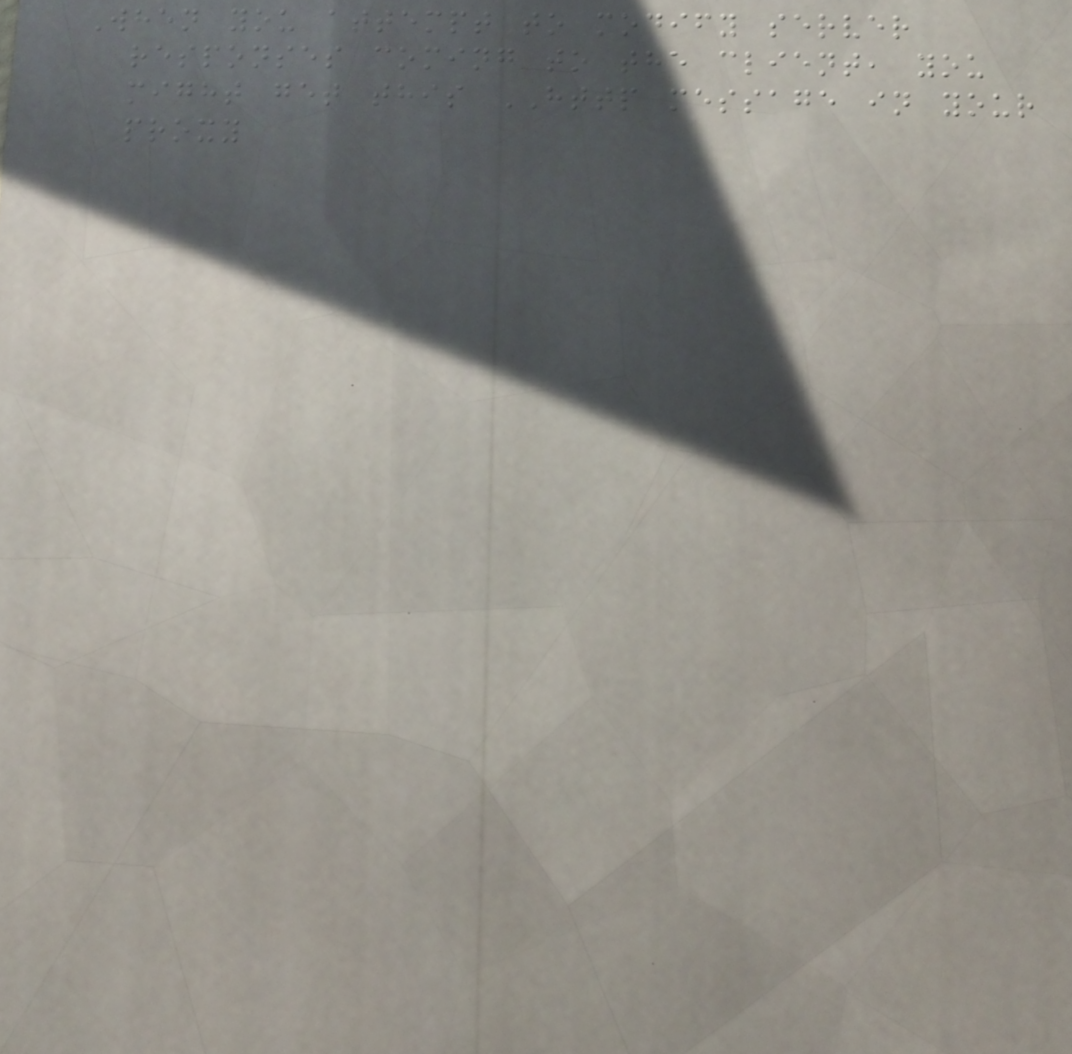When you attempt to modify server
responses coming to the client, you
might get this HTTP message in your
proxy
